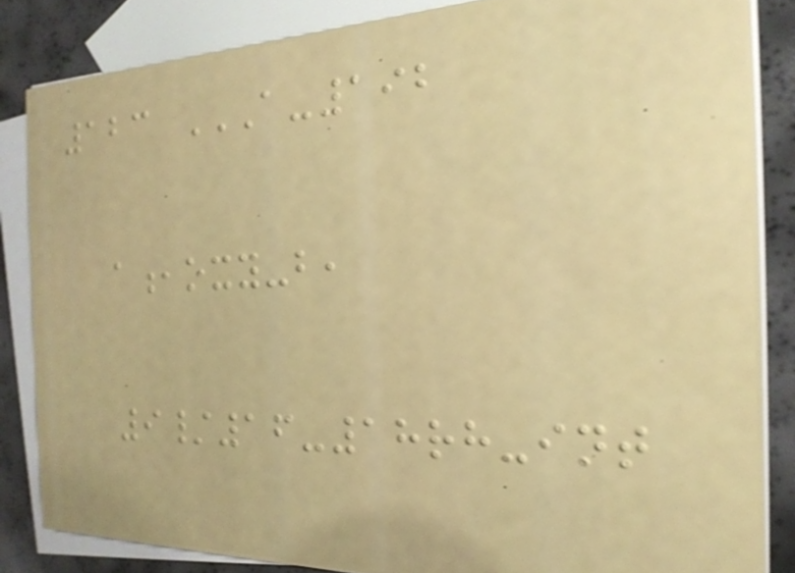123 A-192
A,OXY-B,
9/16-18RH-INT
